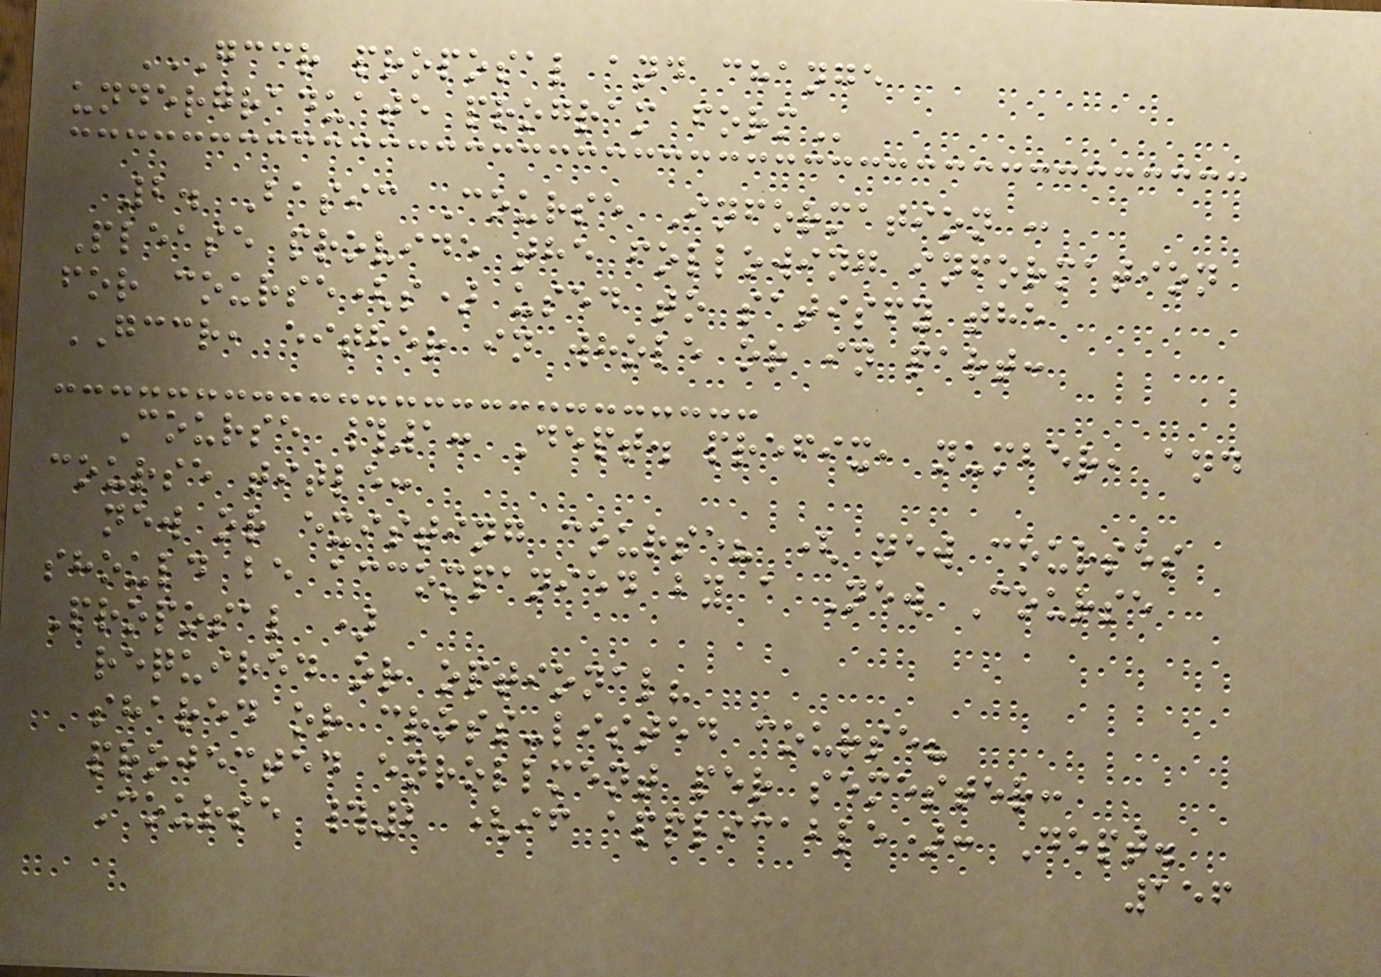GCCR PROPOSAL AND CHANGE
UNDERGRADUATE PROGRAM FORM
2. Basic Course Information :
Please provide the following information
for course(s) used to satisfy the
GCCR, either in whole or in part:
Course #1: Dept. prefix, number, and
course title:
new or existing course? ( new courses
should be accompanied by a New Course
Proposal )
required or optional?
shared or cross-listed course?
projected enrollment per semester:
Course #2 (if applicable): Dept.
156
